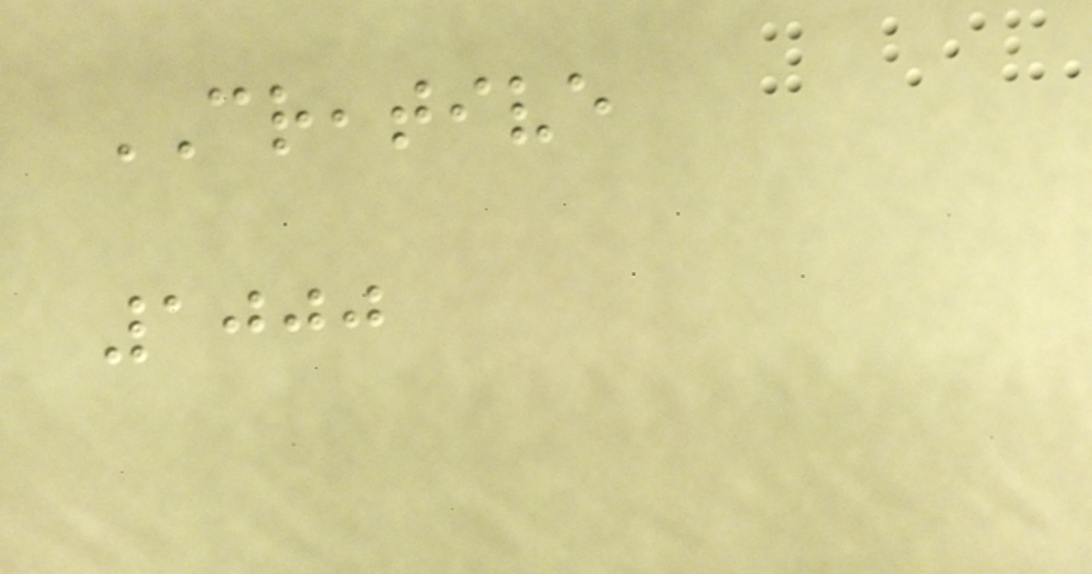CREATIVE
1000
